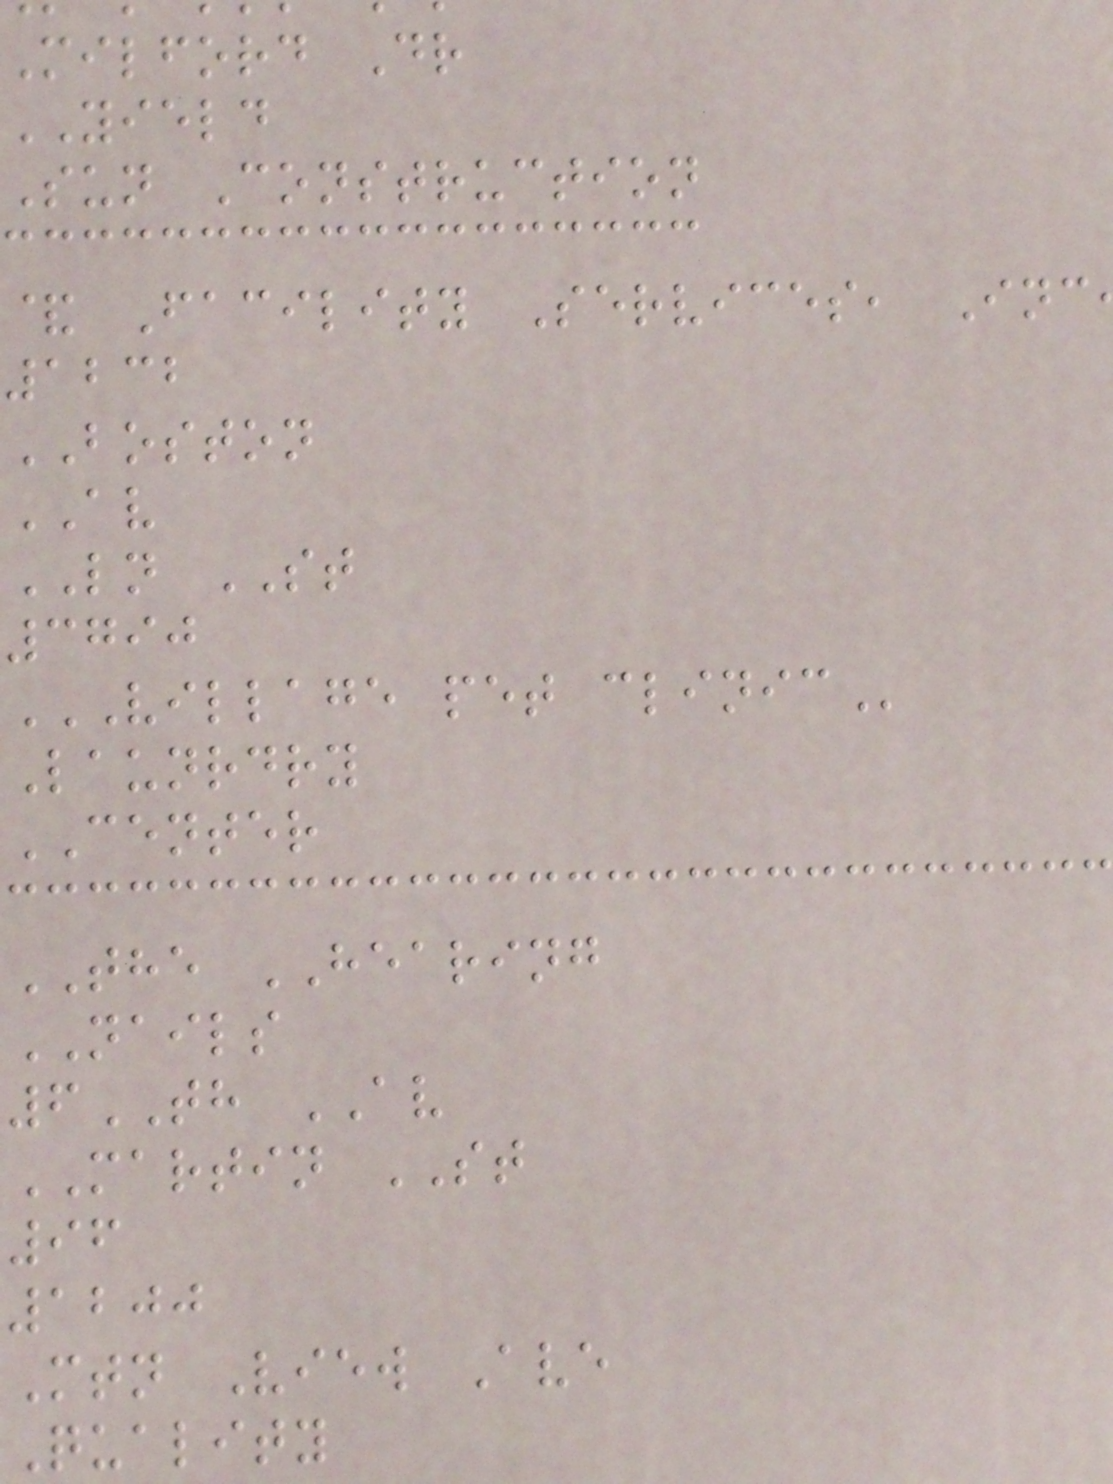Milford Dr
YIELD
Sun Construction
& Facility Services, Inc
1232
BOSTON
AV
LN ST
3790
VILLAGE PET CLINIC
Launrdry
CENTER
THE HEARING
NAILS
6TH AV
MARTIN ST
96
1200
Mtn View Ave
Quality
